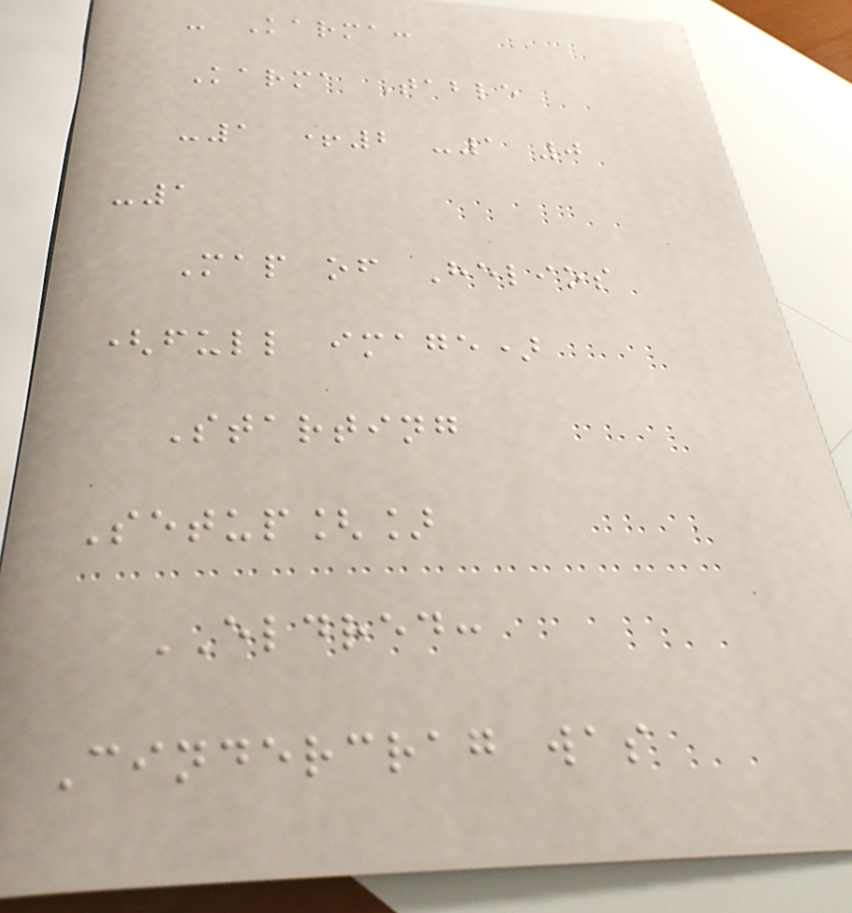- Karma:
Karma Table
-1 +2 -1 0
-1
Map of Helios
(full image)
Starting
Setup[]
ELDRED:
Cindercrag was
